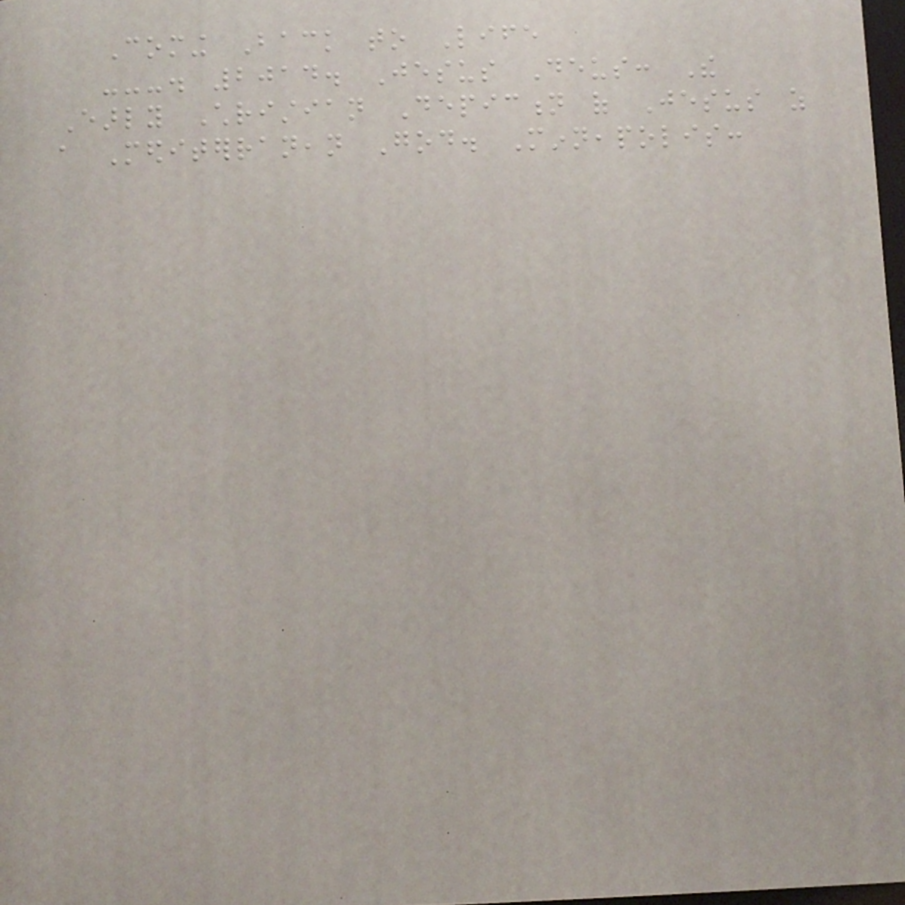Coming Back to Life
---. 2014. Jesus Deus: The
Early Christian Depiction of Jesus as
a Mediterranean God. Minneapolis:
